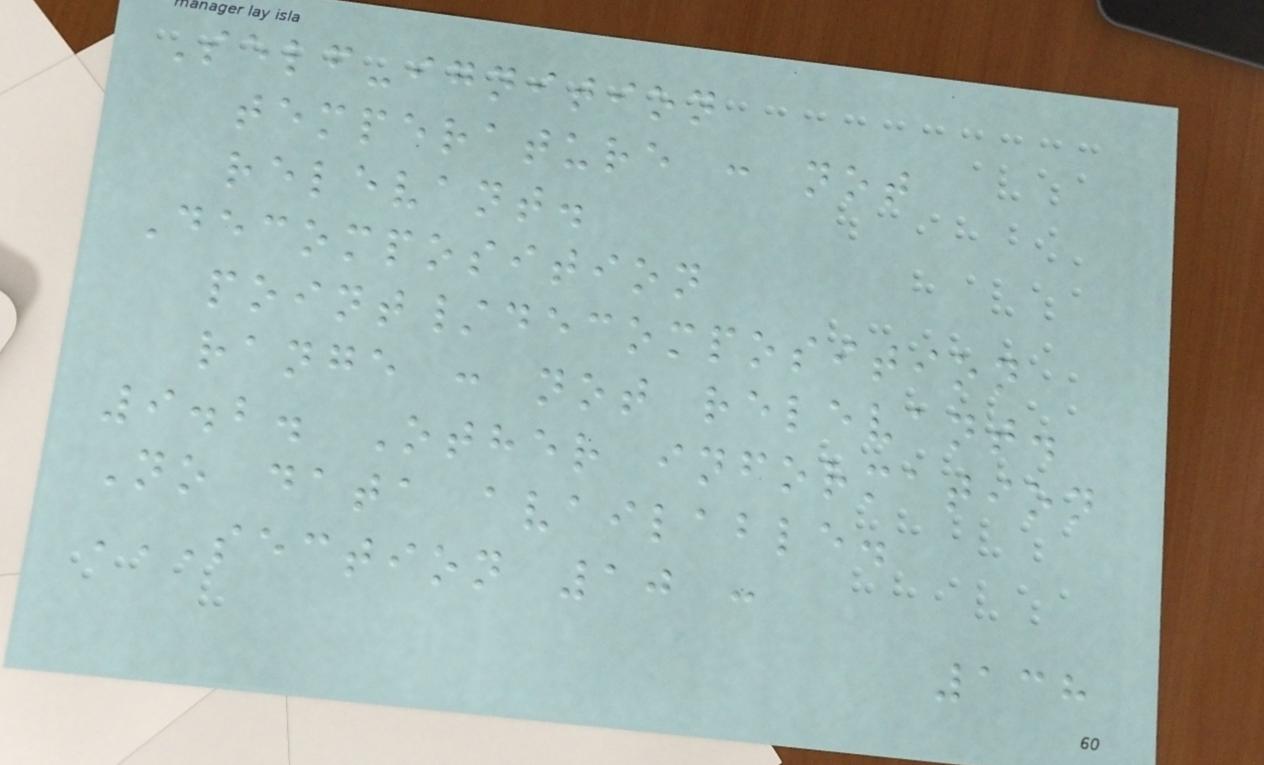Self-ignition
temperature : not
relevant.
Decomposition
point/decomposition
range : not relevant.
9.2. Other information
No data available.
SECTION 10 :
138
